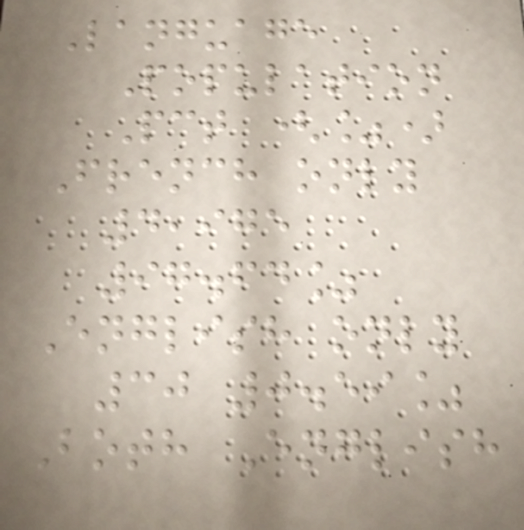Language
Population
Pct (%)
French only
4,975
97.64%
English only
30 0.59%
Both English
